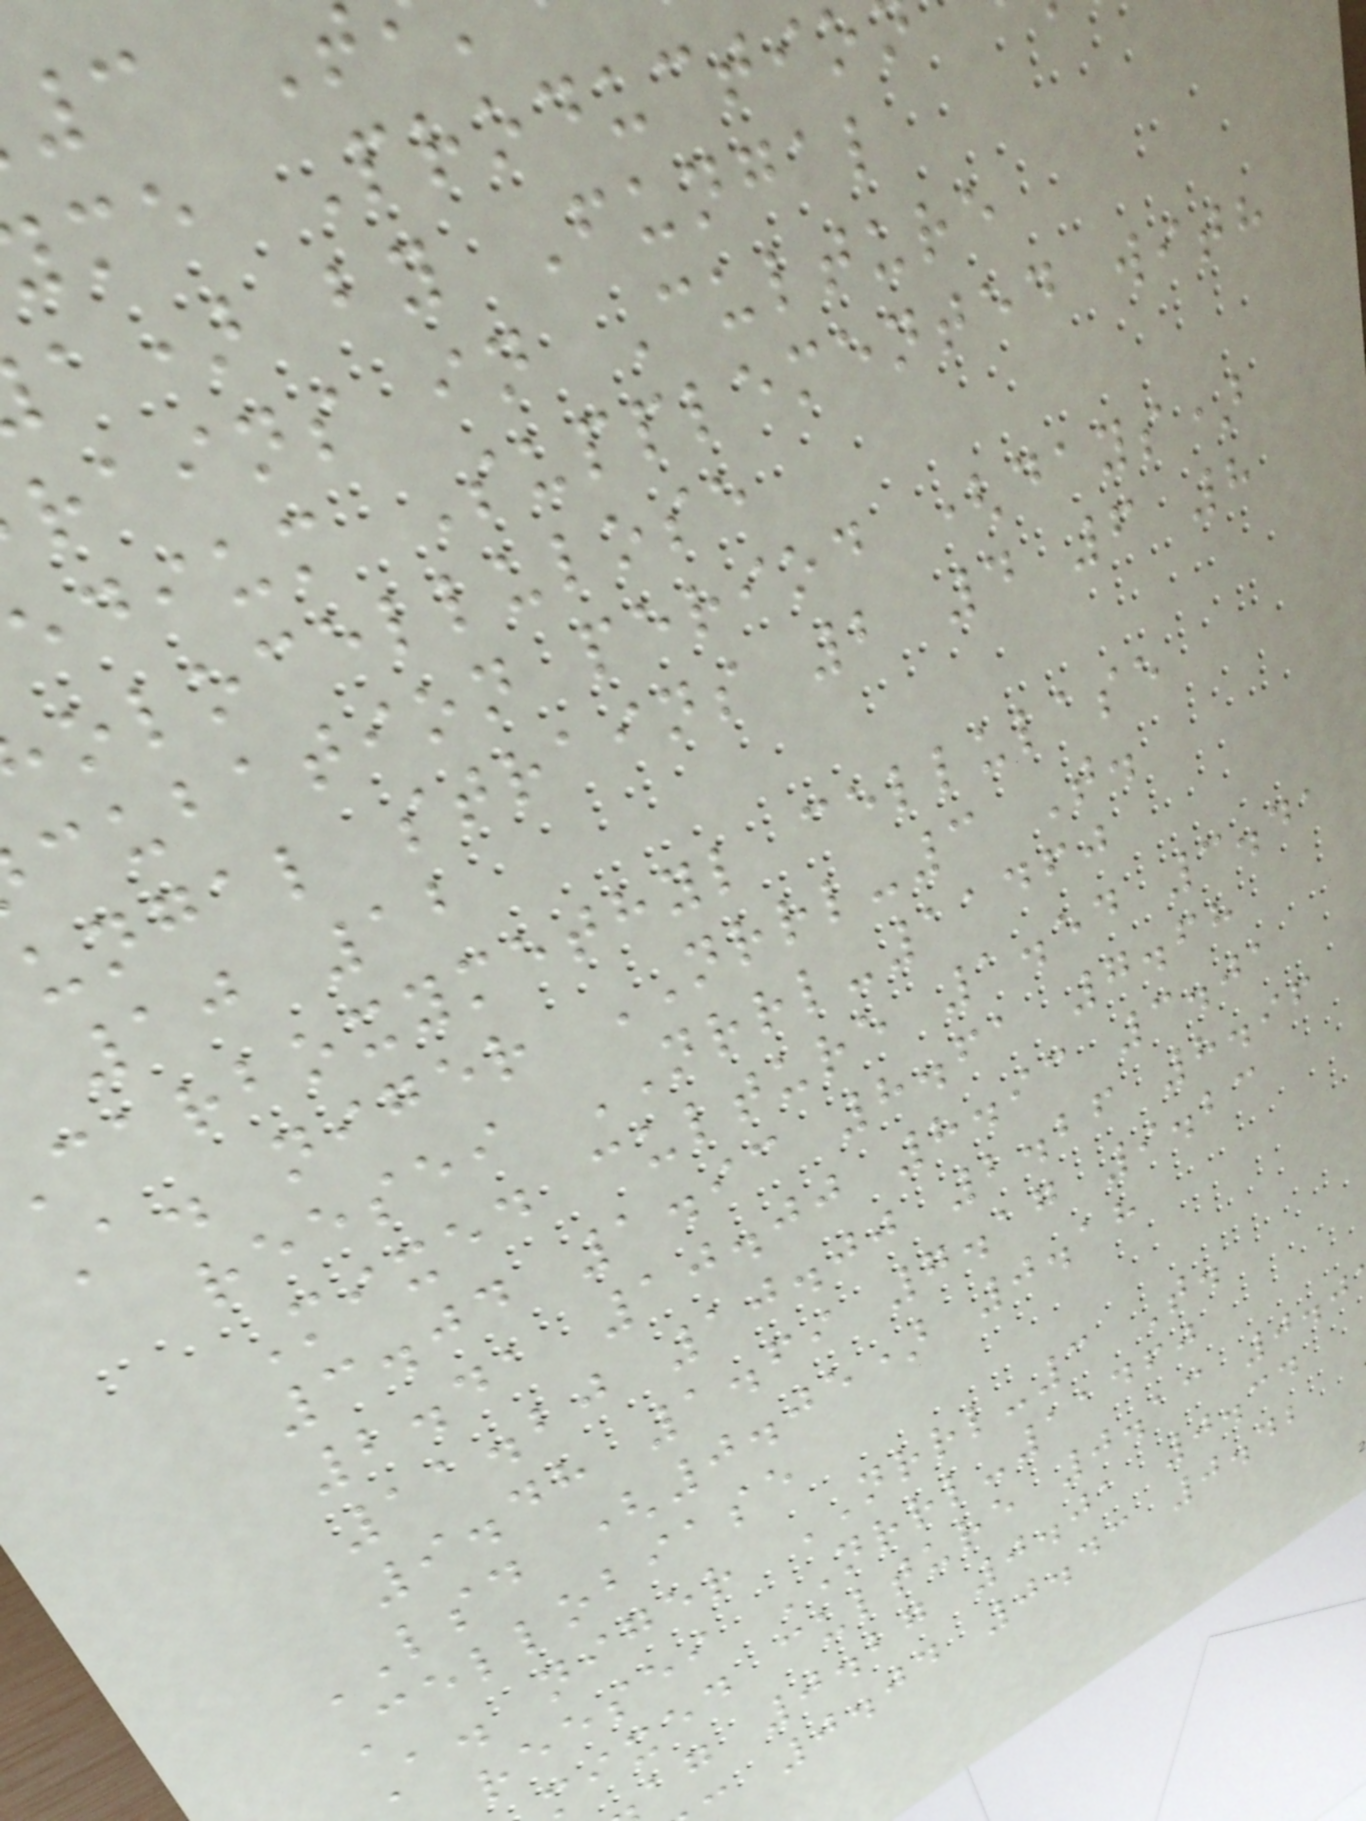me Productio
a) by Fungal
rains in Culture
edium Supplemented with
olocellulose
cubation period (days)
ungal strains 2 4 6 8
10 12
carboxymethyl cellulase
A. niger NRRL-3 T.
reesei NRRL-11460
Mixed culture 1.54 3.41
3.04 1.93 8.61 7.68
2.41 10.00 8.93 3.01
11.20 10.00 2.26 8.96
9.48 1.69 7.17 9.23
LSD (0.05) 0.18
Cellobiase
A. niger NRRL-3 T.
reesei NRRL-11460
mixed culture 0.13 0.0
ag 0.27 0.01 0.34
0.04 0.43 0.42
